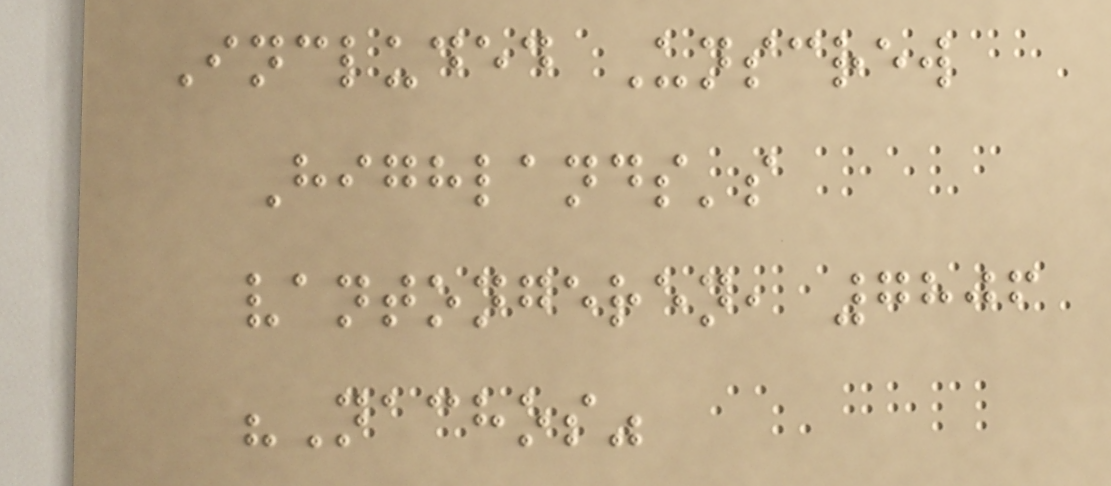Included Unscrew
Highlands's
vantongeren, 7806
"Nachos"
